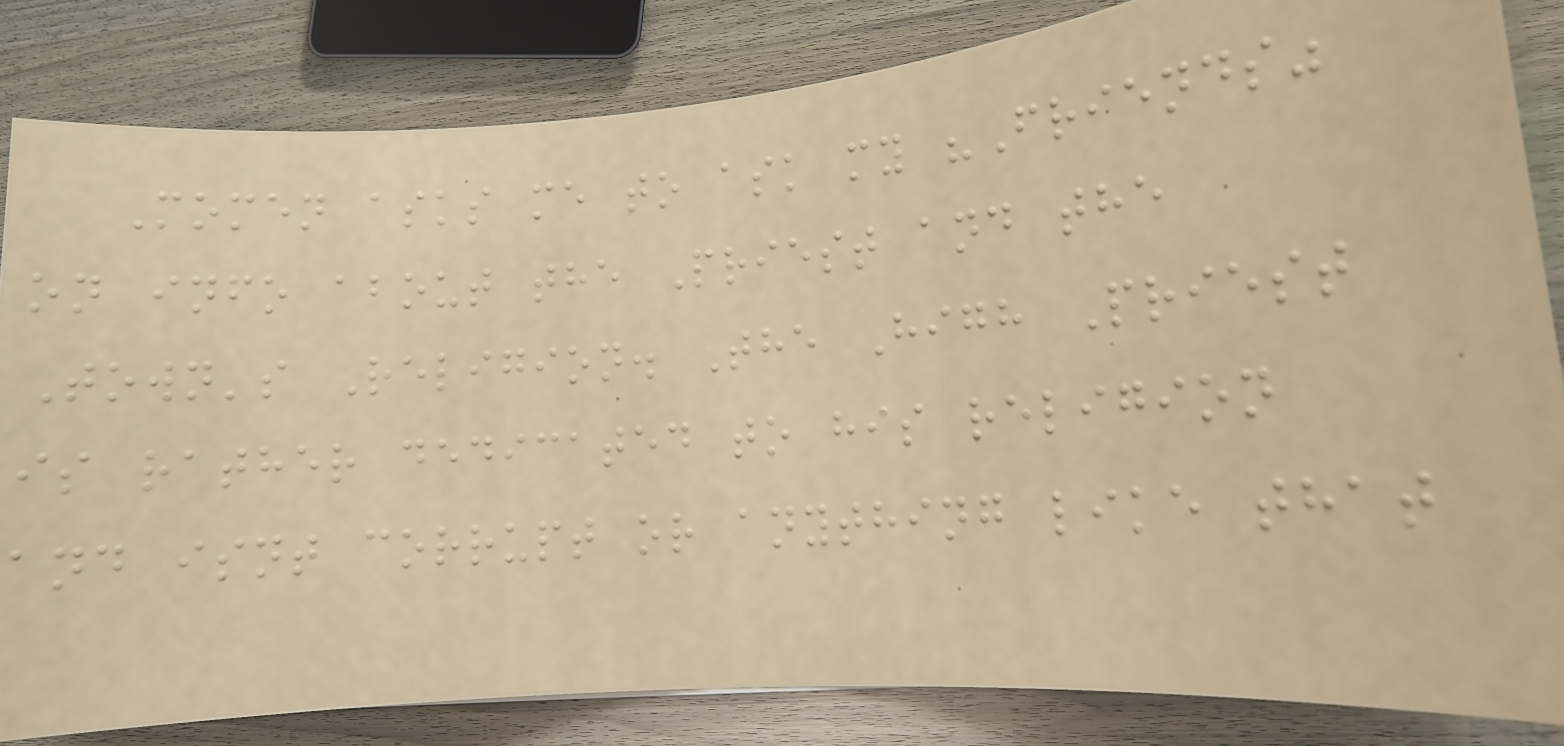Momen asks me to ask my "Friends"
on info about the Priest and the
Town's Religion. The High Priest
is rather dedicated to his religion
and isnt corrupt or anything like that
